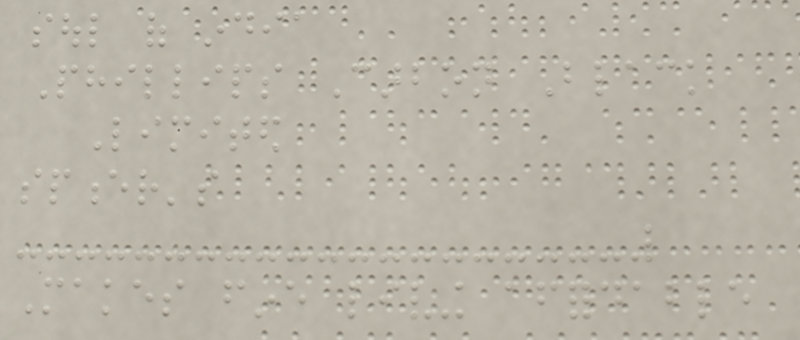soul of india
Phillips Carbon Black
Limited
spencer's
Makes fine living affordable
